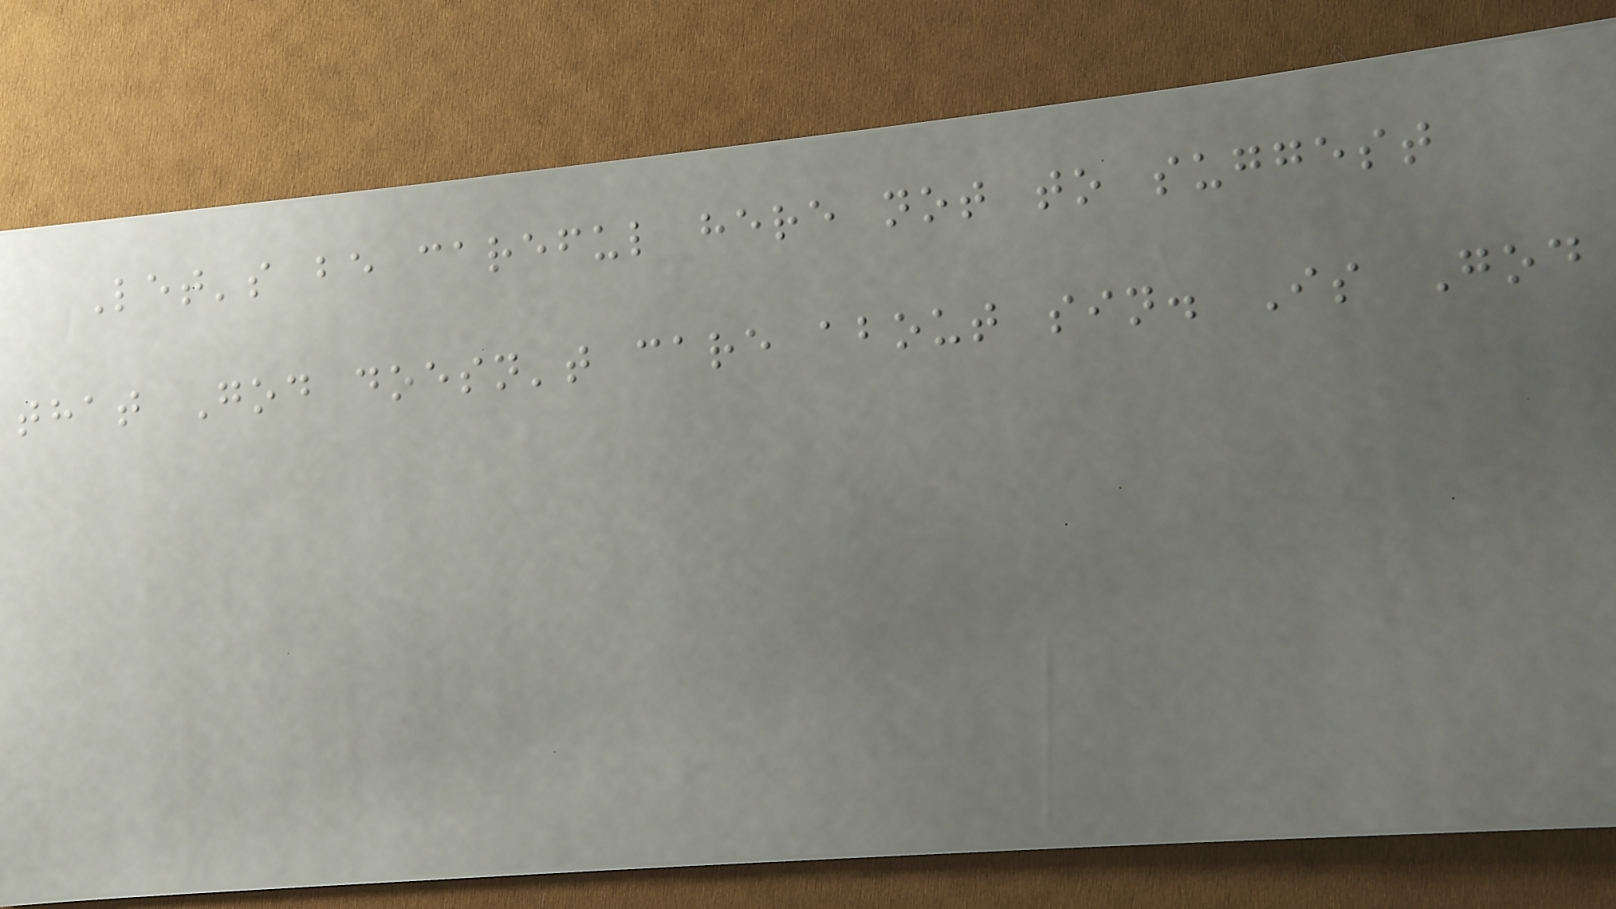Let's be careful here not to suggest
that God doesn't care about sin. Is God
